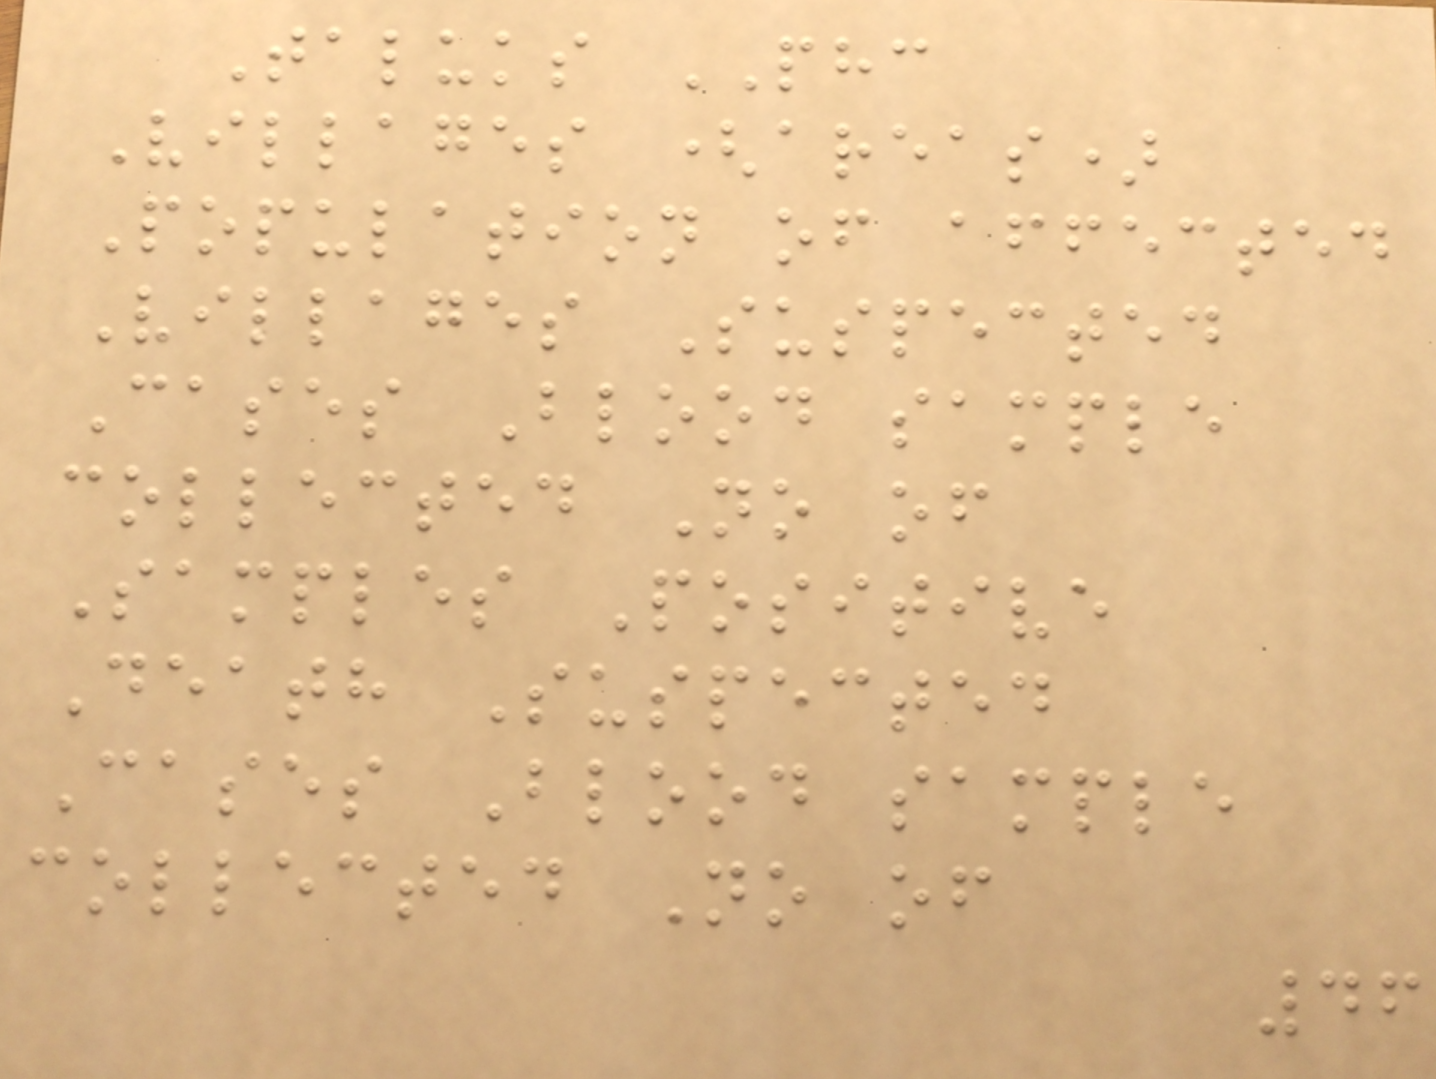Taluks PHC
Villages (areas)
Population of affected
Villages Suspected
Cases Blood sample
collected No of
Samples Positive
Death Suspected
Cases Blood sample
collected No of
46
